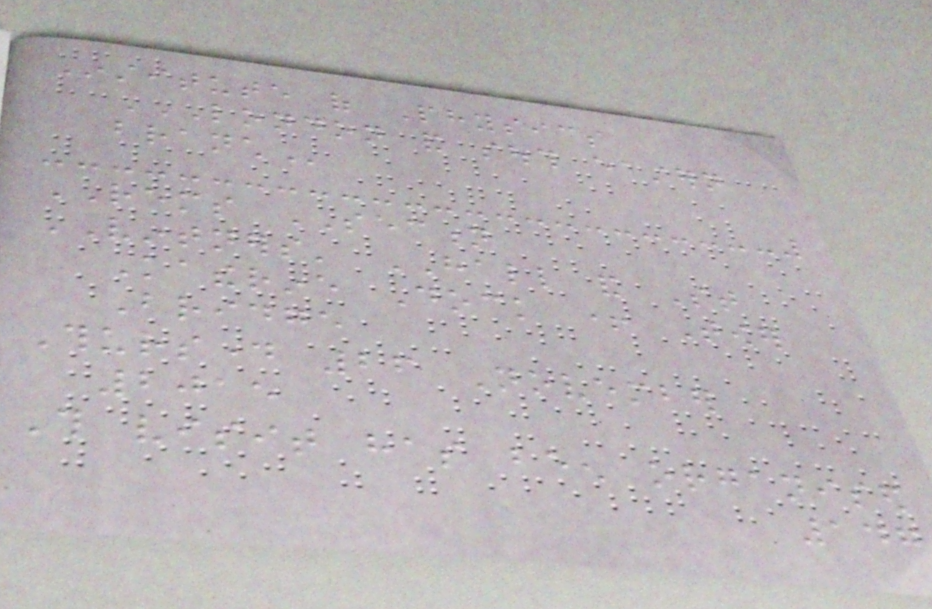Institute of Physics
LONDON AND SOUTH EASTERN
BRANCH
REMS SECTION
VINTNERS' HALL and St
Katherine Dock + Tower
Bridge
Thursday 26 November
2015
This visit has been organised
147
